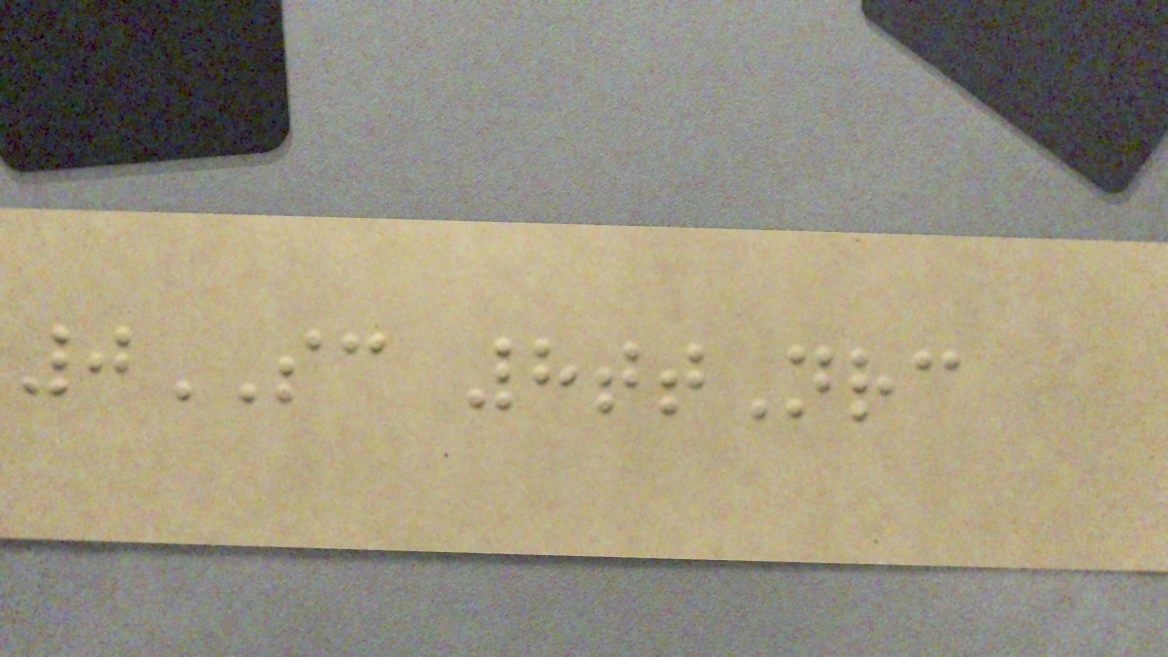0SC 8ttNrc
